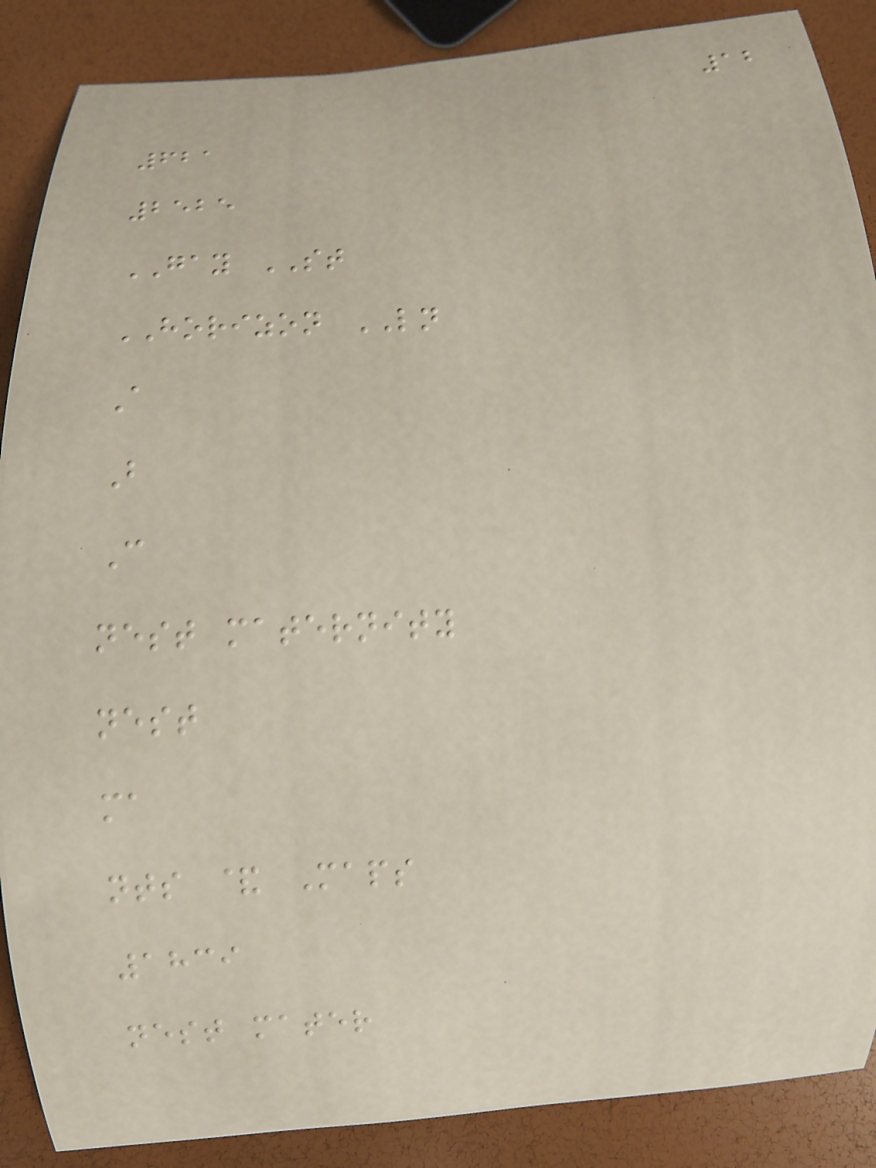12
621
2525
GAY ST
HORIZON LN
A
B
C
nest maternity
nest
ma
nts & Maps
1839
nest mater
